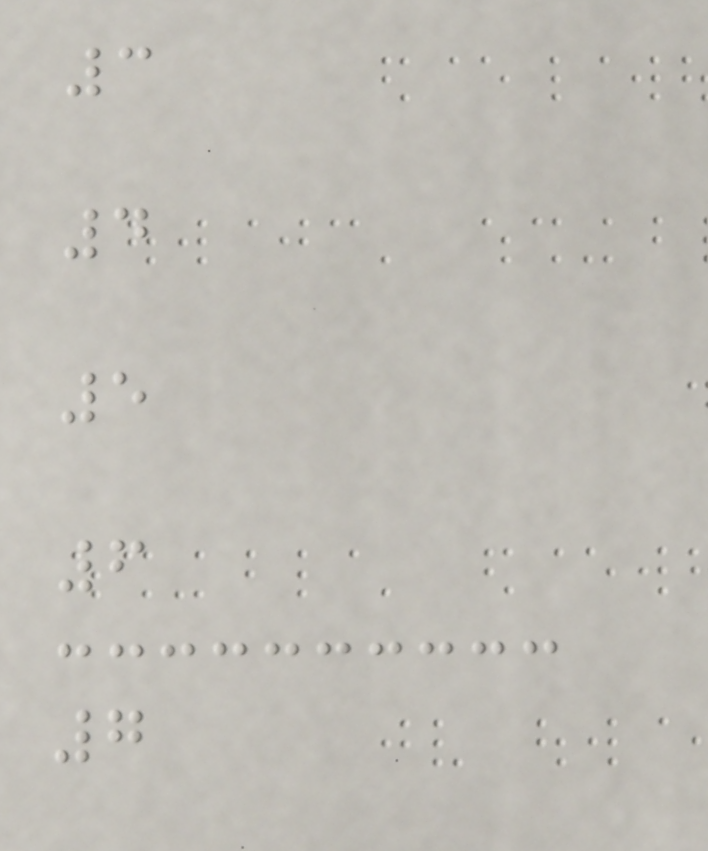3
4
5
6
7
